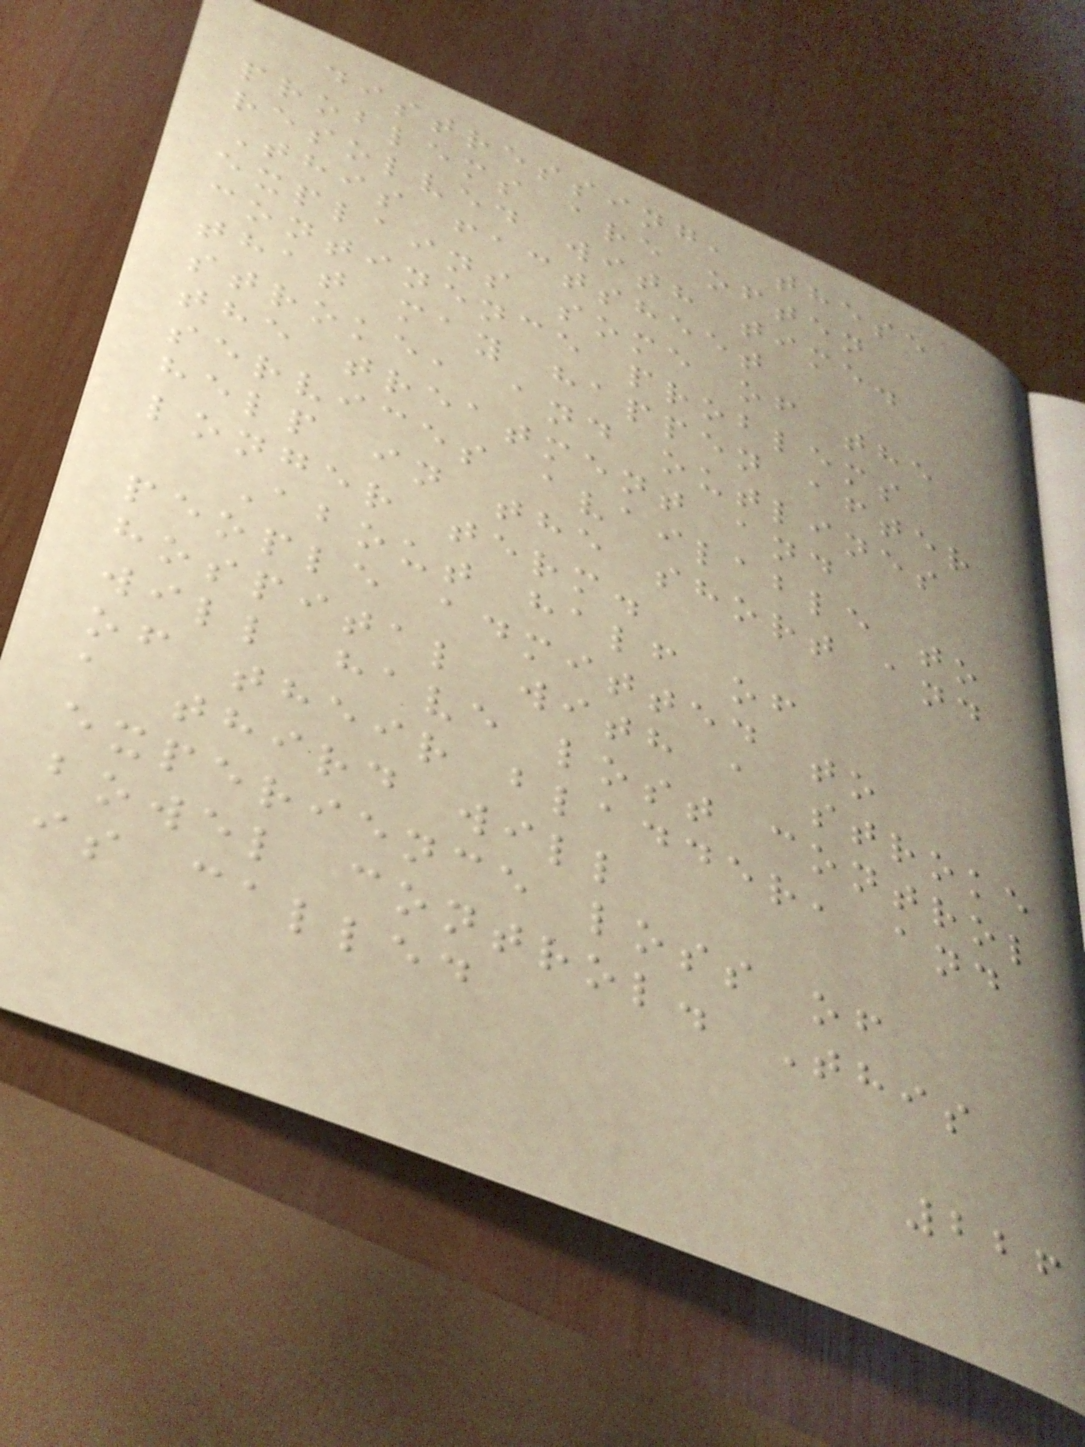distressing, these
problems are often
resolved with time.
This factsheet
explains some of the
continence problems
that may happen after
stroke, and outlines
the treatment and
services available to
help in the short and
longer term.
About half of
people admitted to
hospital with a stroke
will have lost control
of their bladder, and
a third will
experience loss of
bowel control. This
is called
226
